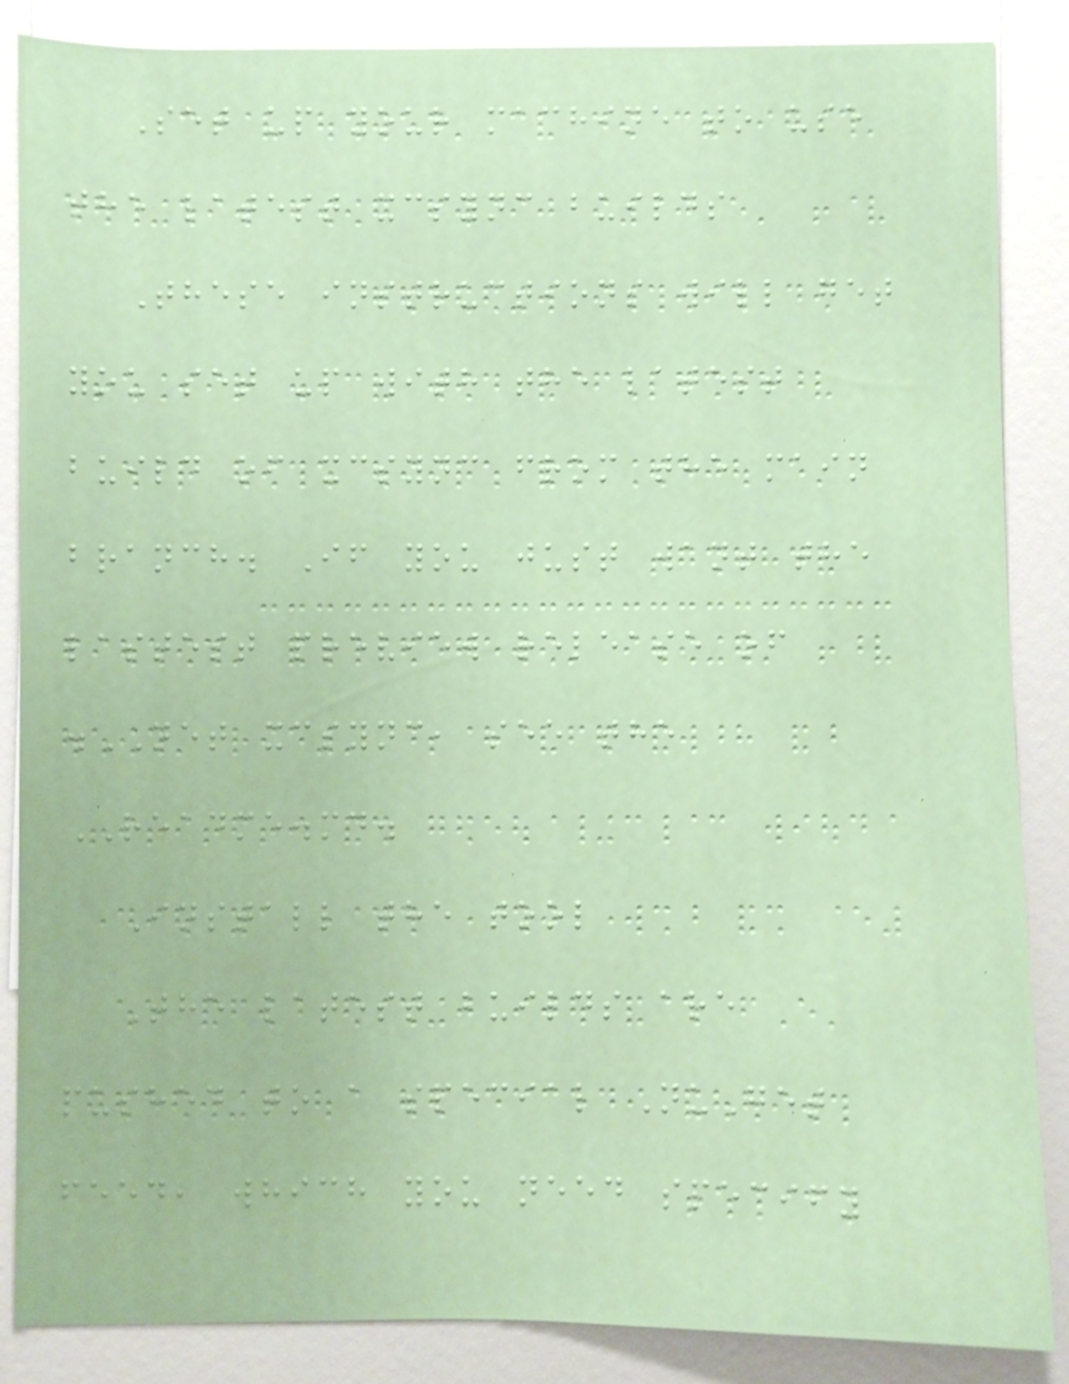Set up your machine to use
the latest xcsync builds
These instructions will get
you set up with the latest
build of xcsync from the main
branch. If you just want the
lastest preview release of
.NET xcsync, see the
README.md.
Install the tool
The latest builds are
pushed to a special NuGet
feed, which you need specify
